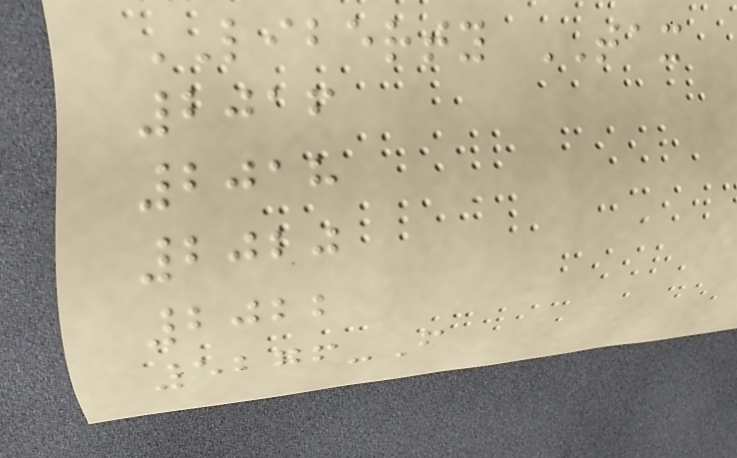LIBERTY TAX
2016
2018
2020
2022
5276-F
